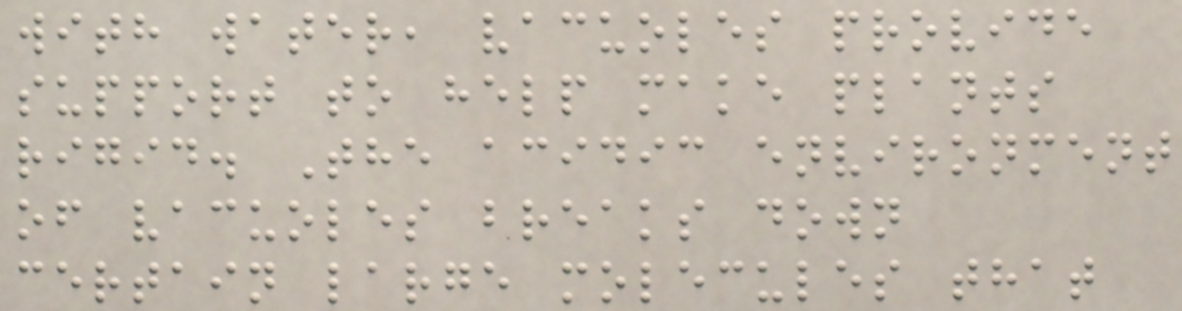with water, vacuoles provide
support to help make plants
rigid. The acidic environment
of vacuoles breaks down
certain large molecules that
